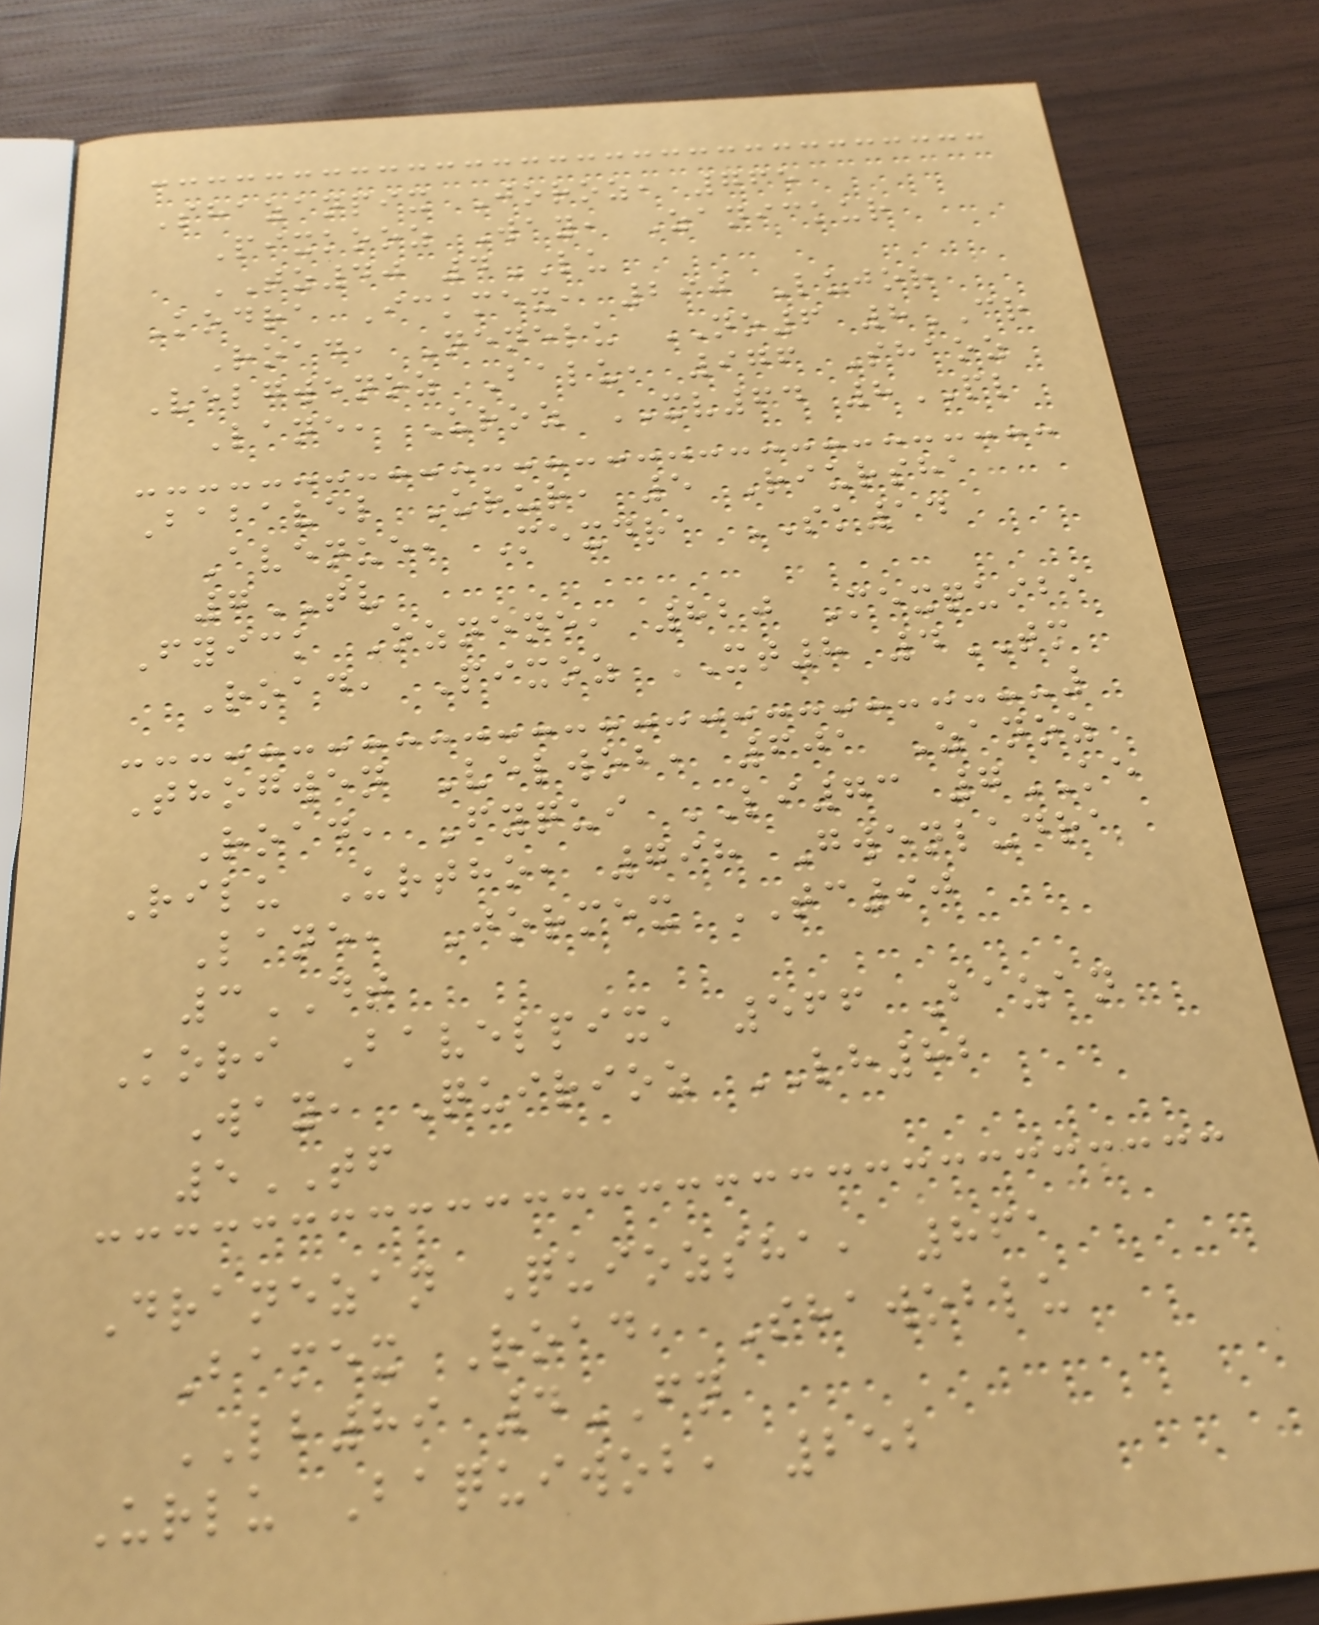Shazanpix Joroz, 765
Pixkooz Way, Zanickur
TZ40 4LU
Kodra Ickmex, 290 Lujor
Road, Nenelu NO6 8CR
Velgwenoz Balu, 976 Shaoz
Lane, Uroz XV64 8PL
Babavel Urur, 5 Riursha
Avenue, Mexdra SK14
7TV
Fyick Oznene, 820 Mexquiba
Road, Pixoz XT8 4TM
Thogwen Velwob, 601 Zanoz
Road, Fyqui LI73 7KE
Rilu Urtho, 798 Gwenludra
Lane, Jormex TC90
3DT
Kori Bavelpix, 566 Bazan
Way, Quirioz LH82
5TF
Dranezan Quiozsha, 861
Bamex Road, Shawoblu
LB89 4FN
Urlu Baquiwob, 252
